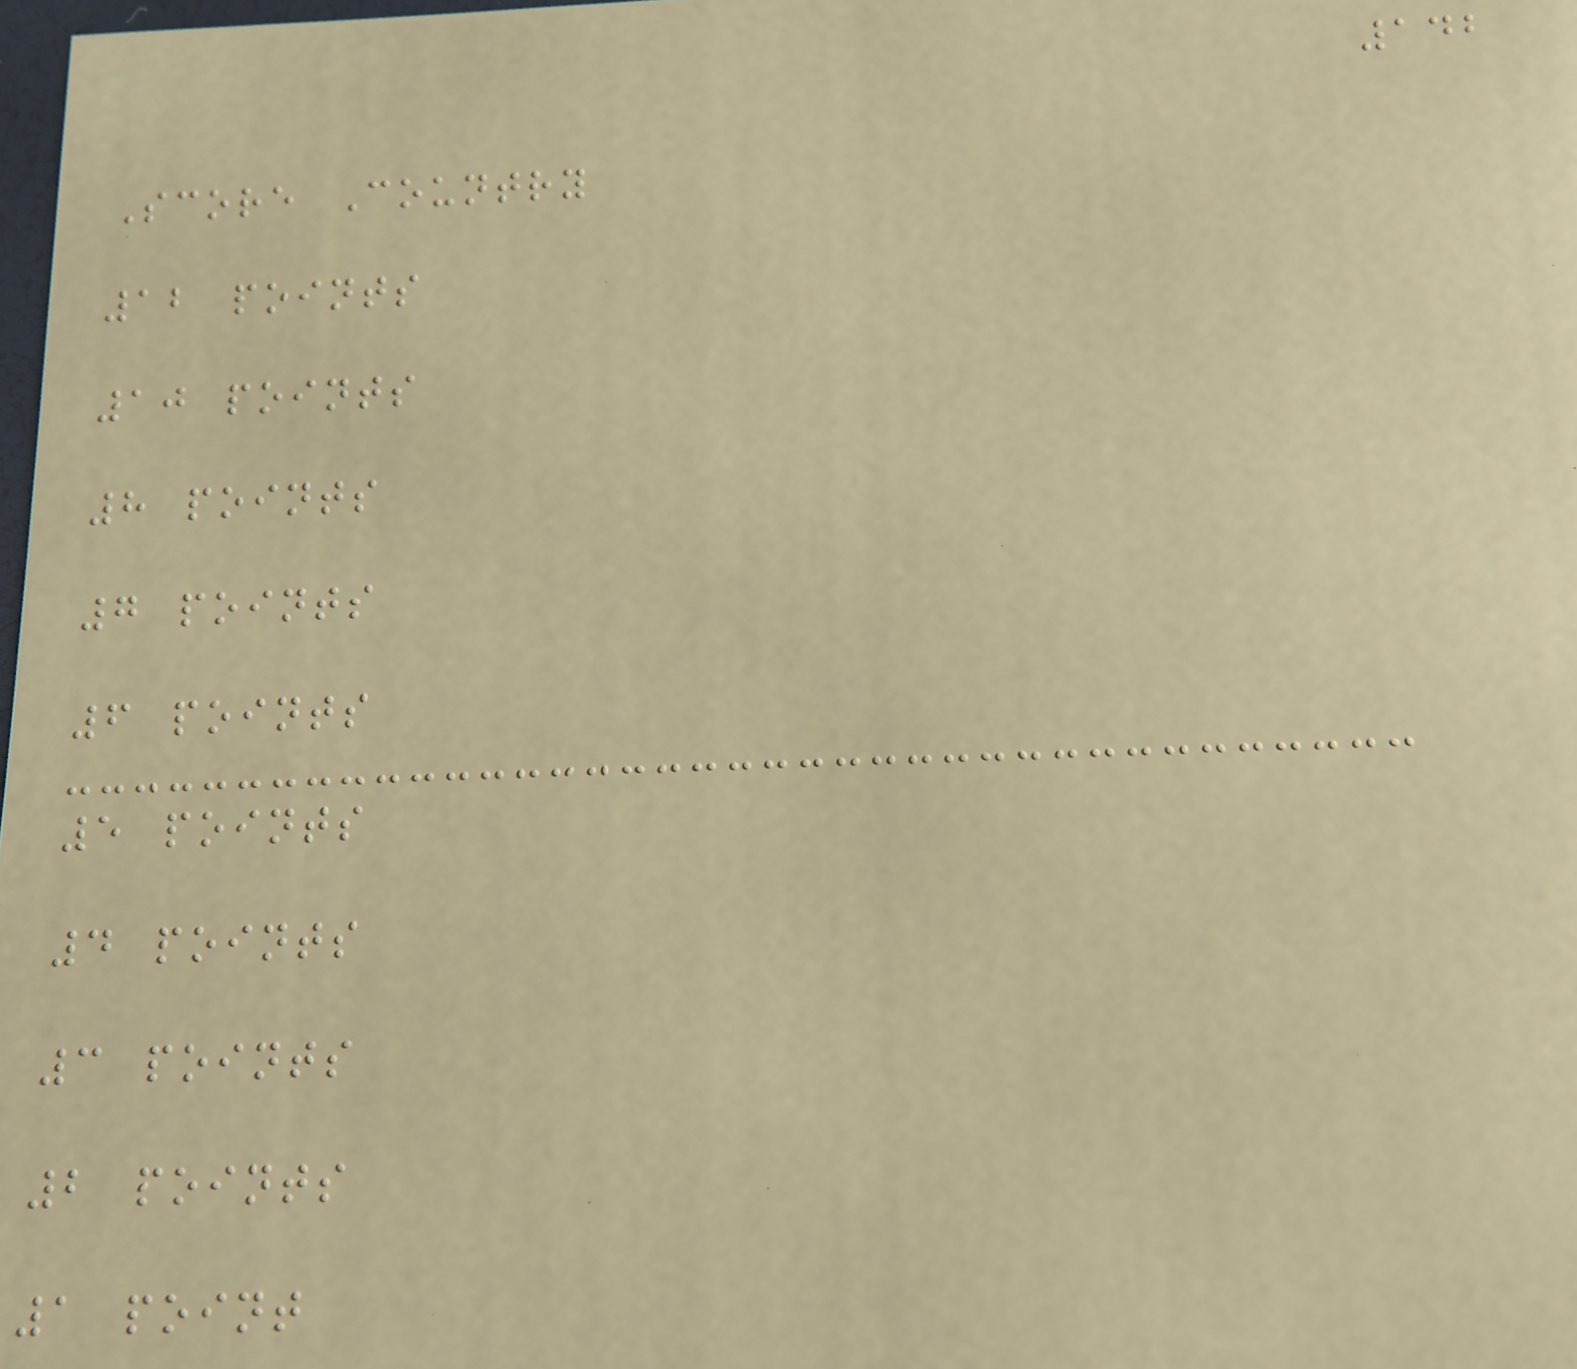142
Score Country
12 points
10 points
8 points
7 points
6 points
5 points
4 points
3 points
2 points
1 point
